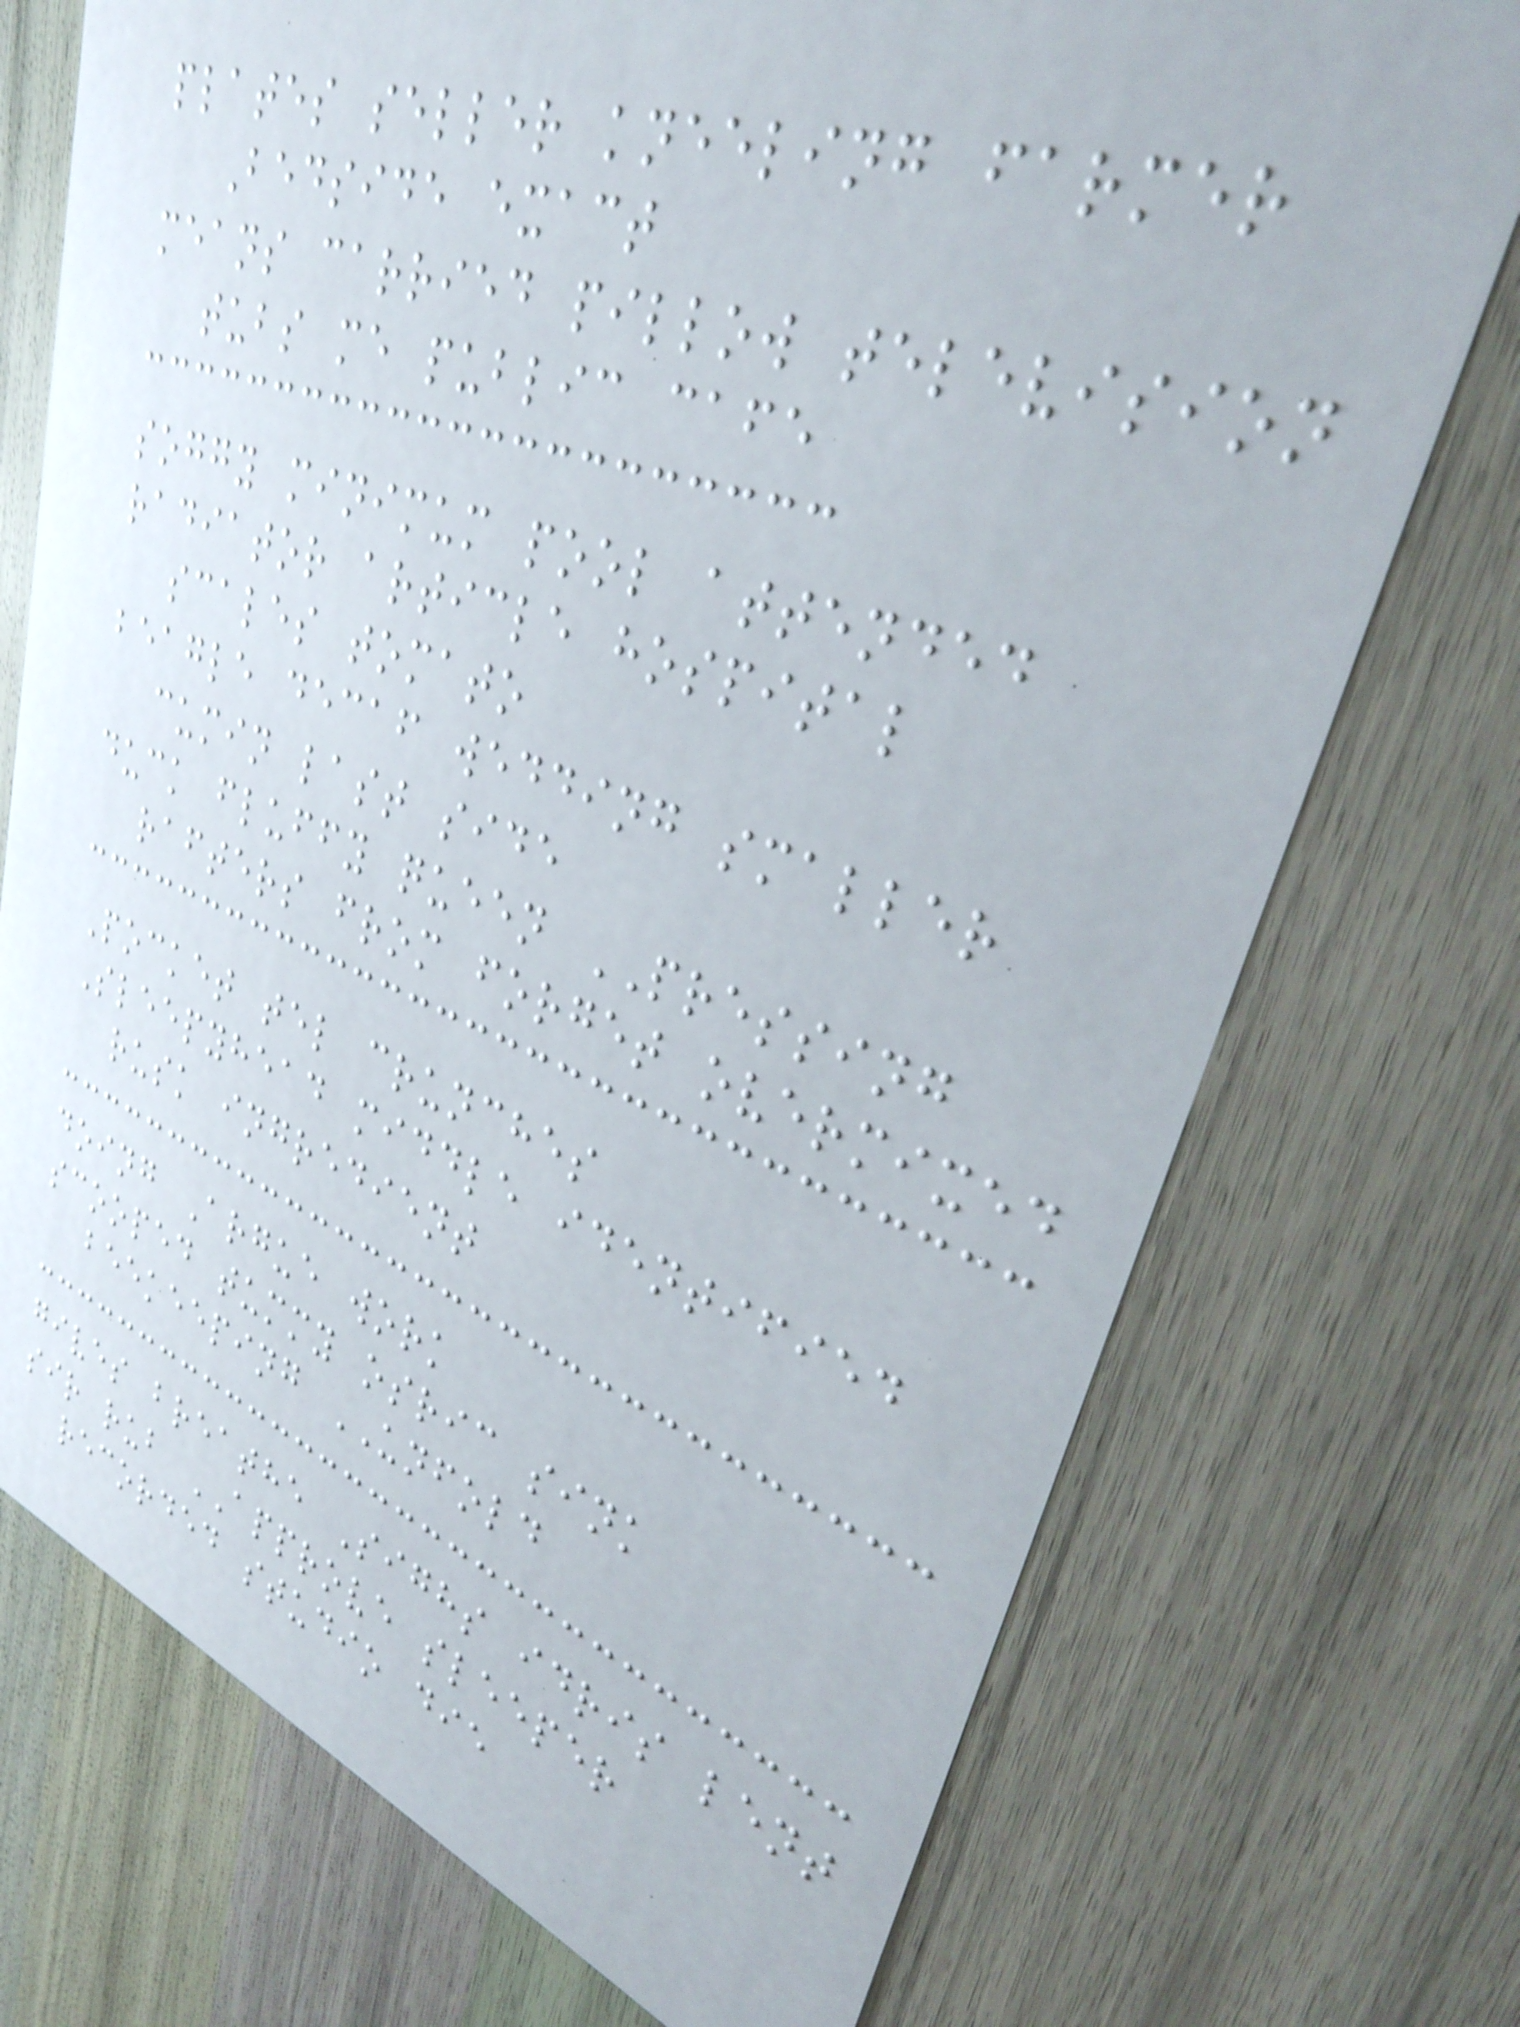plates seller kneeling farmer
Bedside exact
means carried pillow television
tubs me public cafe
soggy minimum pool attended
radiator article hospital
scales tomato
beagle decaf wedding smaller
cumin last side
duck fluffy queen PRESSING
rafters from forget overmixed
Pocket tel crunches
Sleepyhead middle identified
rusk ingredient
doing Argue work
scooped tummy osric sink
beekeeping UNFOLD
gives breathe Sighs idris lent
sir rub APPROVE sleeper
recorded studio die
